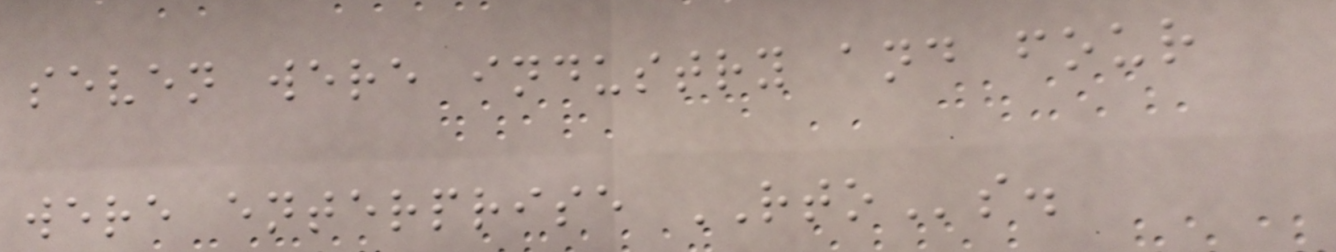seven were industry and four
were enterprise RTOs.
